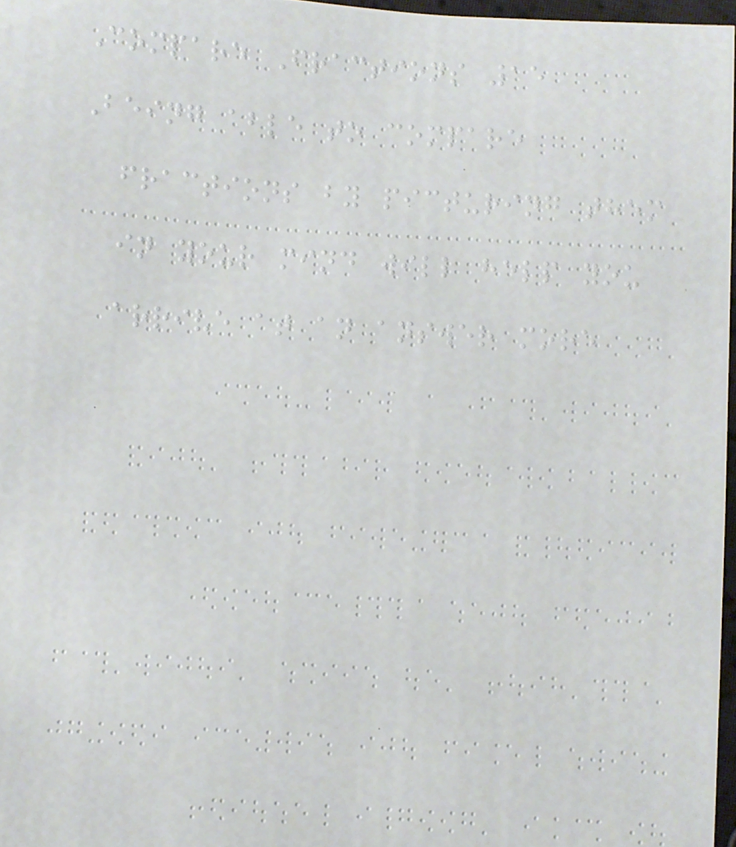Compare Fractions 15
Being able to compare
fractions by picturing them
in your mind will help you
arrive at an answer more
